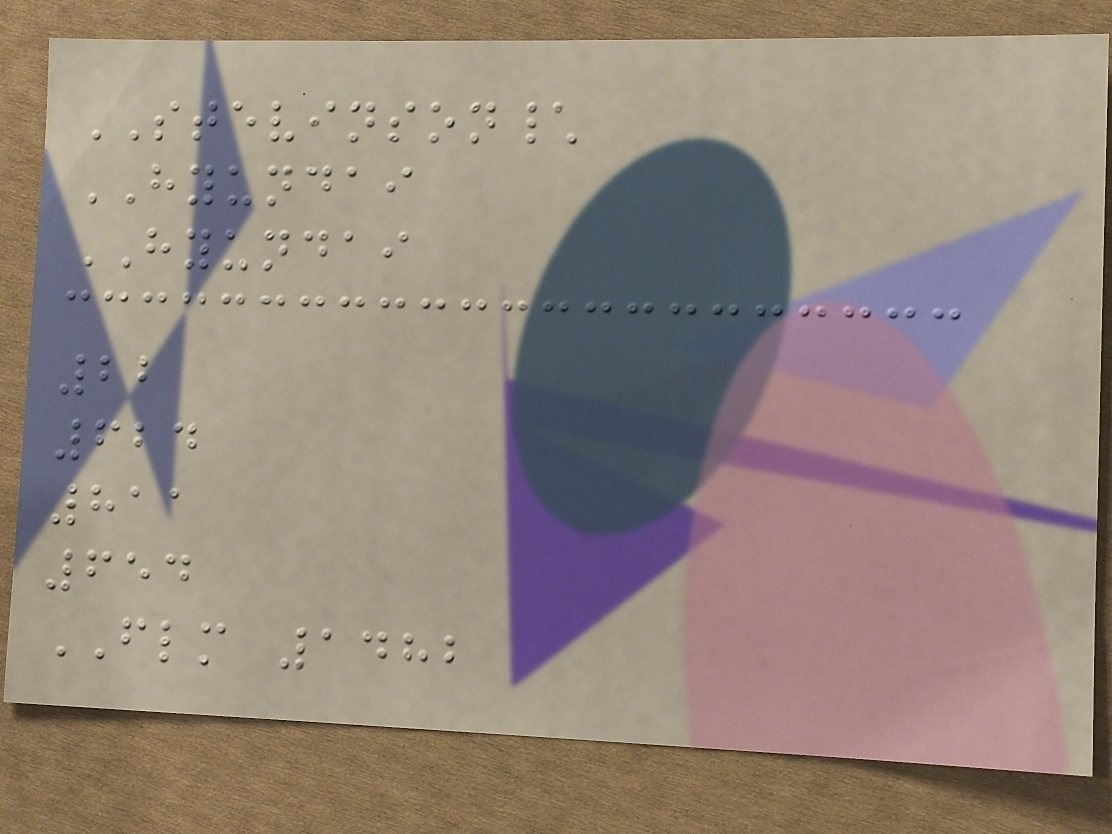STEVINSON\
HYUNDAI
HYUNDAI
22
624
811
654
FLM 1482
